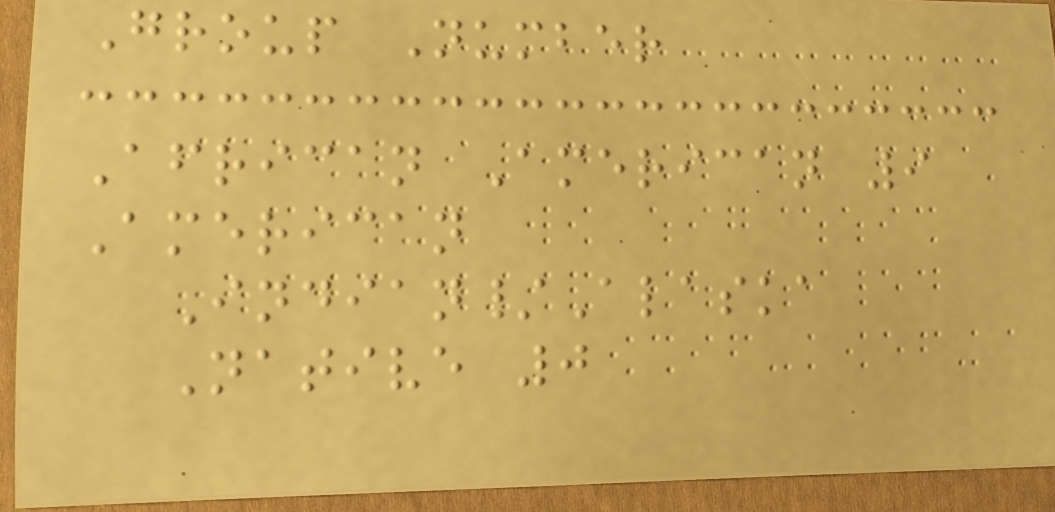Group Number
African American 9
American
Indian/Alaska
Native 0
